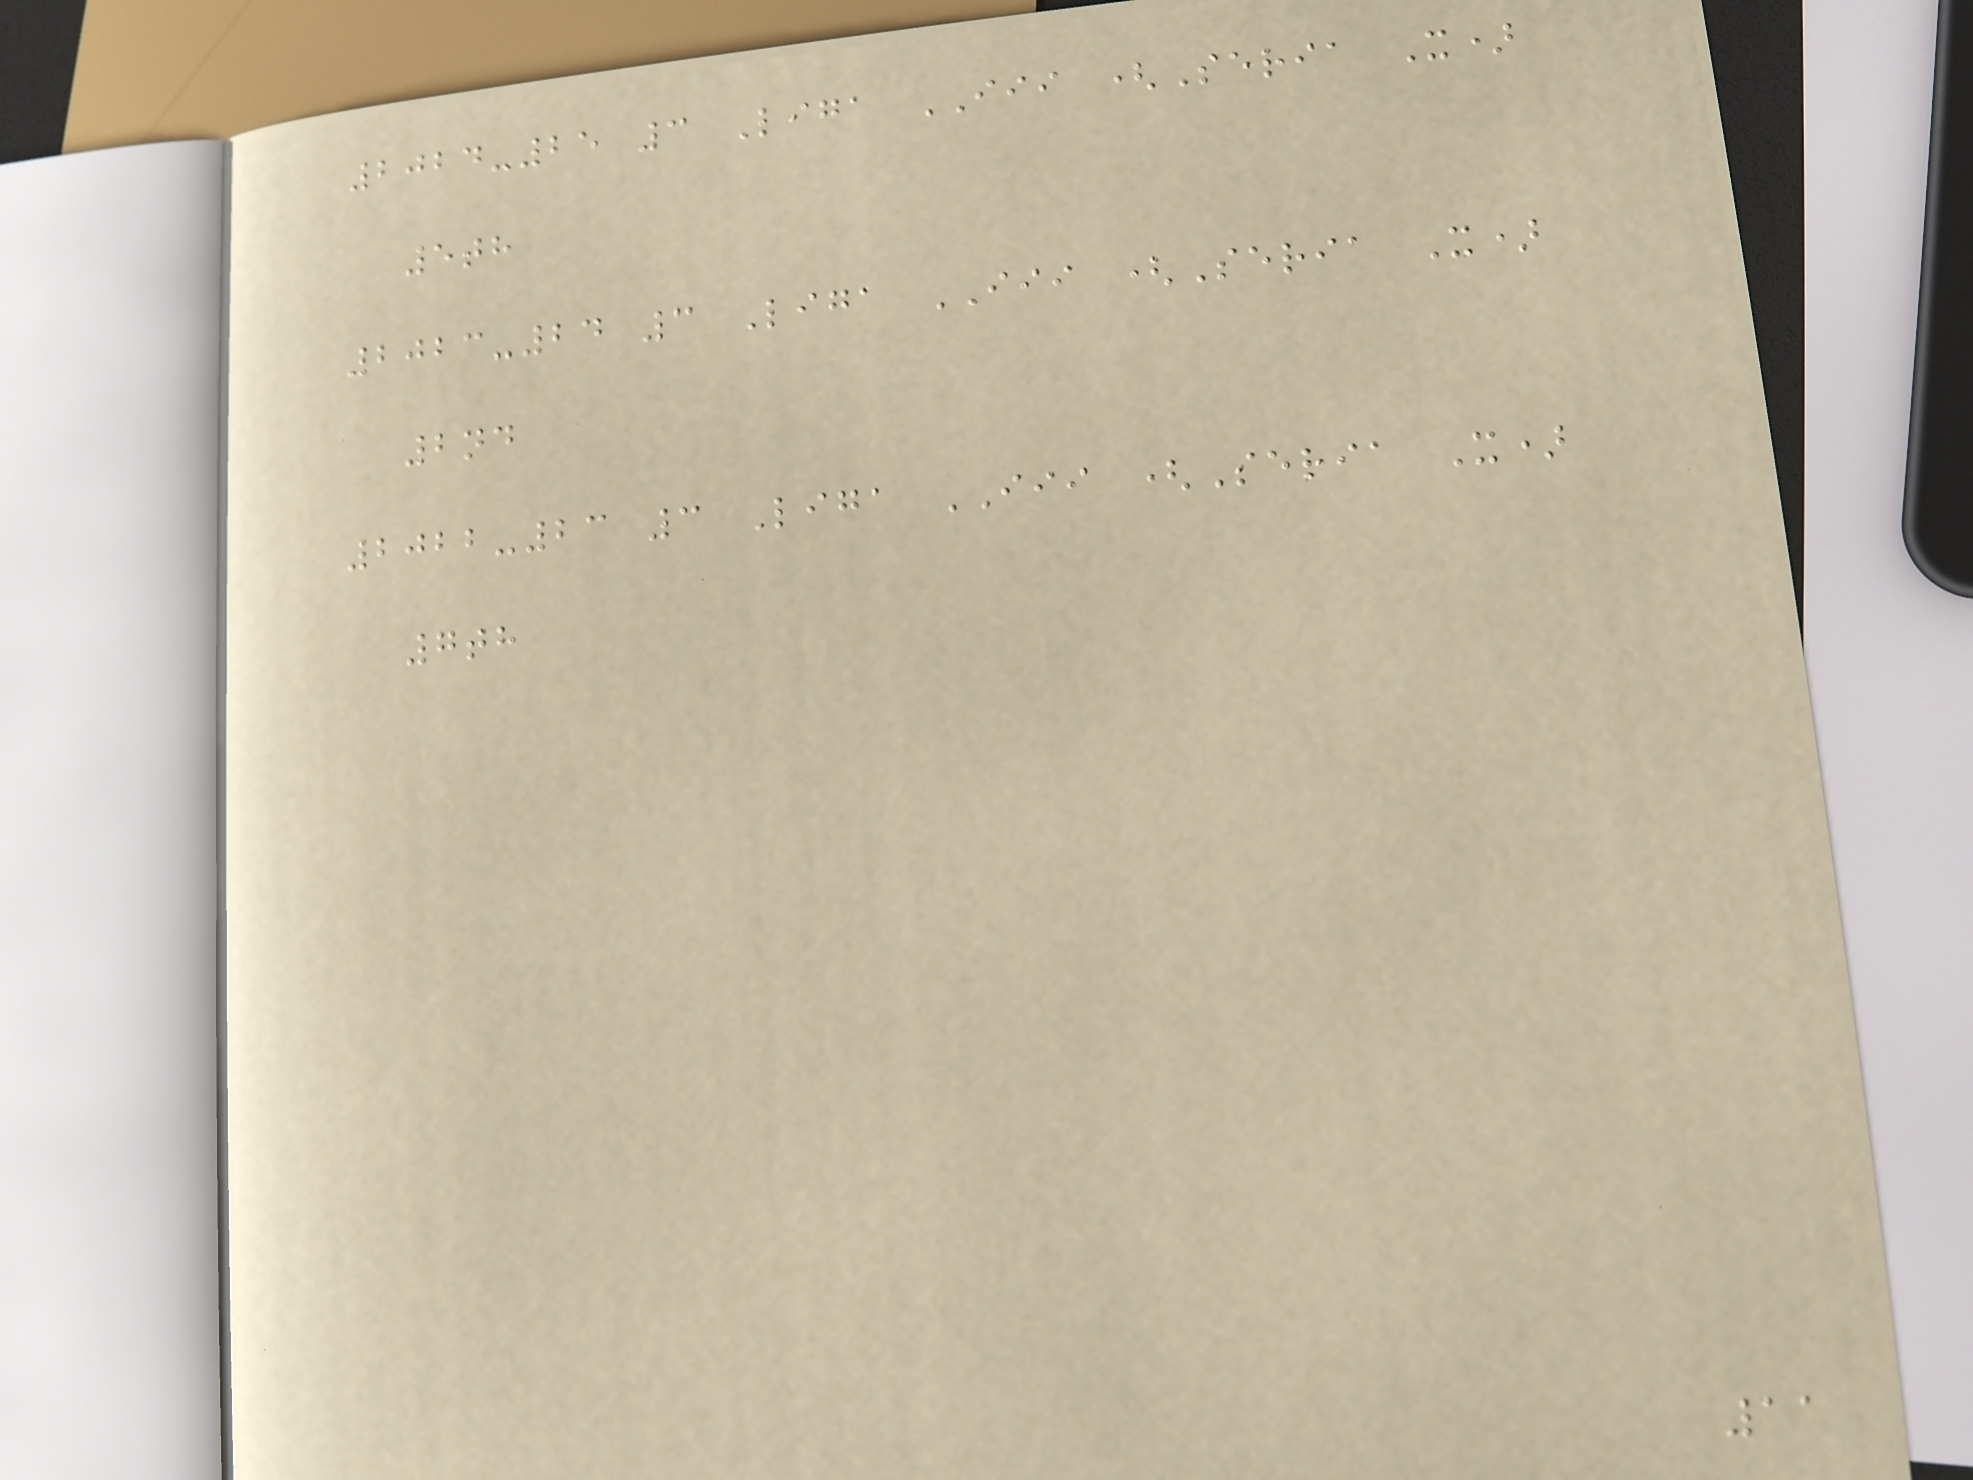2024-25 3 Liga III (Seria X)
5th
2023-24 3 Liga III (Seria X)
2nd
2022-23 3 Liga III (Seria X)
7th
11
